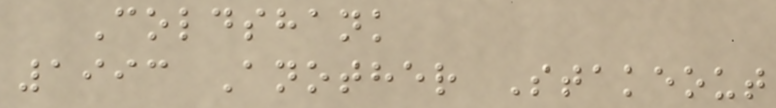Coldshank
1993 Another Stakeout
